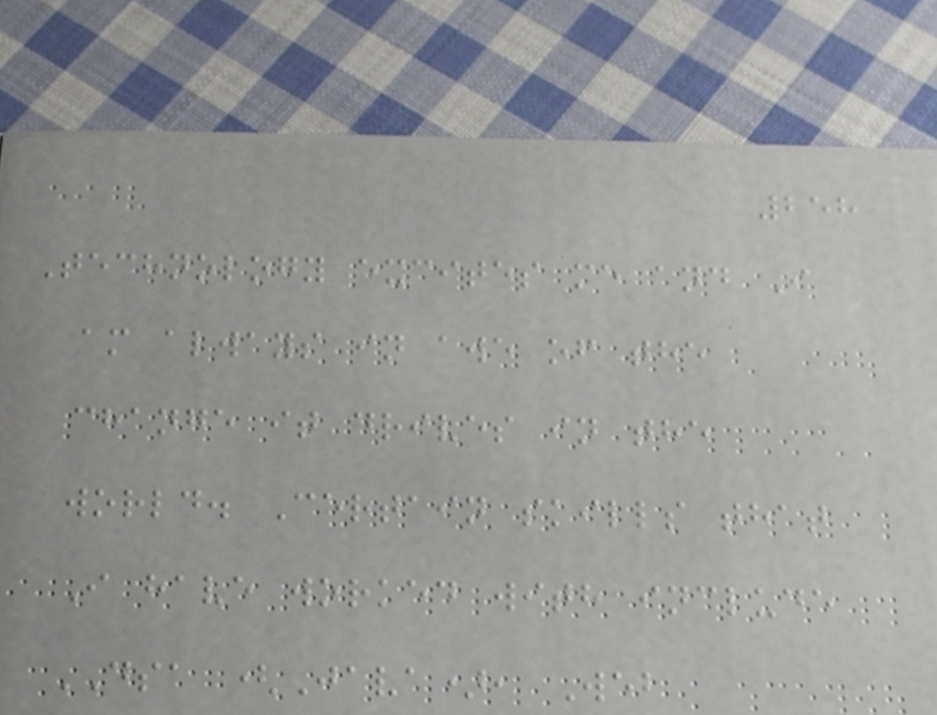258
Technology excites me and I
am always in awe of the
change it drives in the
world. Certain skills that
I have worked with include
DSA (Java), Web
